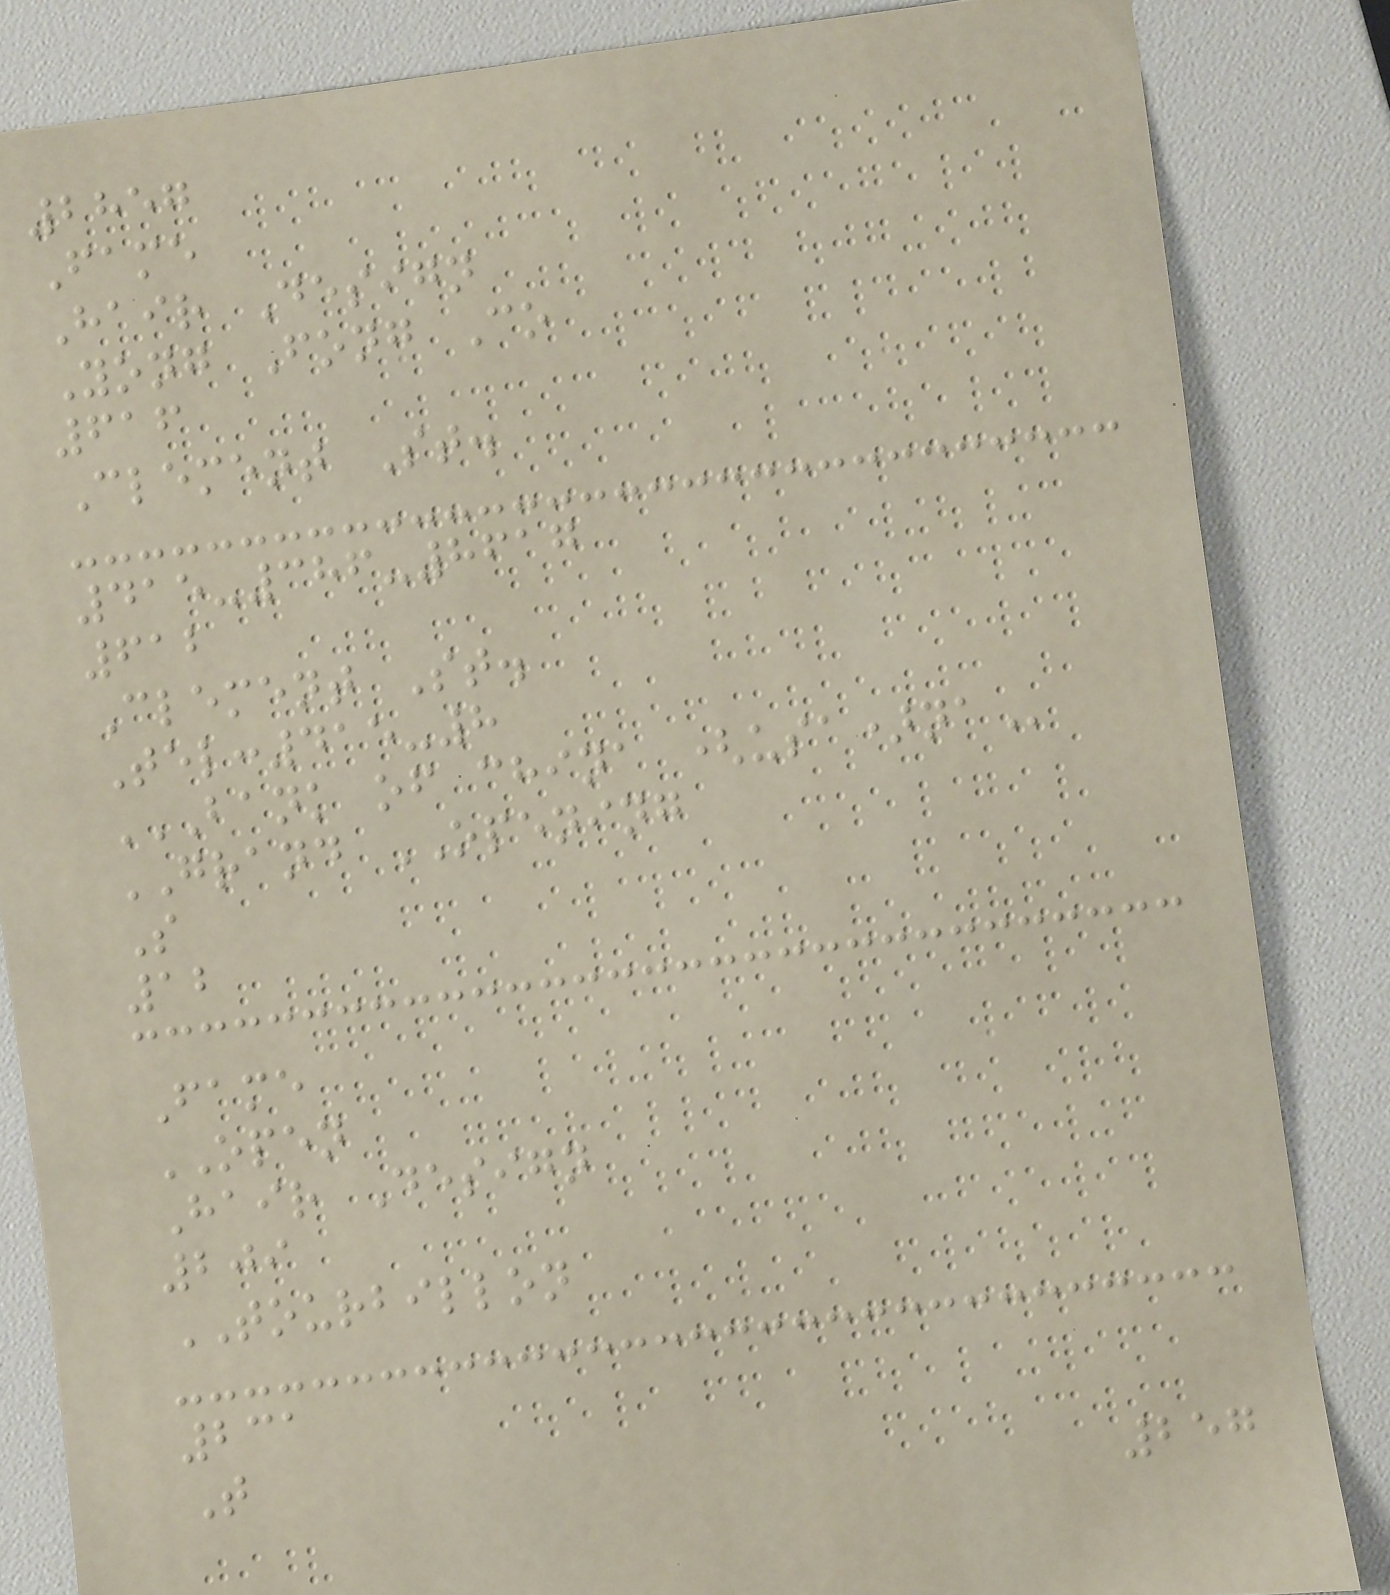2857
Fame
Hair Design
Yong Fong Co
616
Clement St.
415-386-8617
612
Clement St.
Tel:415-8
BANK OF CHINA (USA)NA
GRAND OPENING
S
12
Fame
OPEN
Hair Design
209
TOURBILLON
231
T
257
